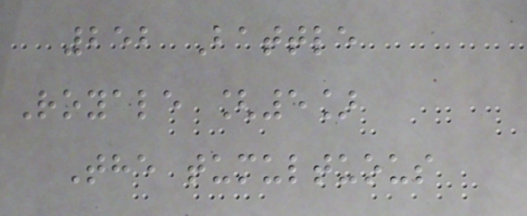252 Battle
Royale [5]
The tumultuous
